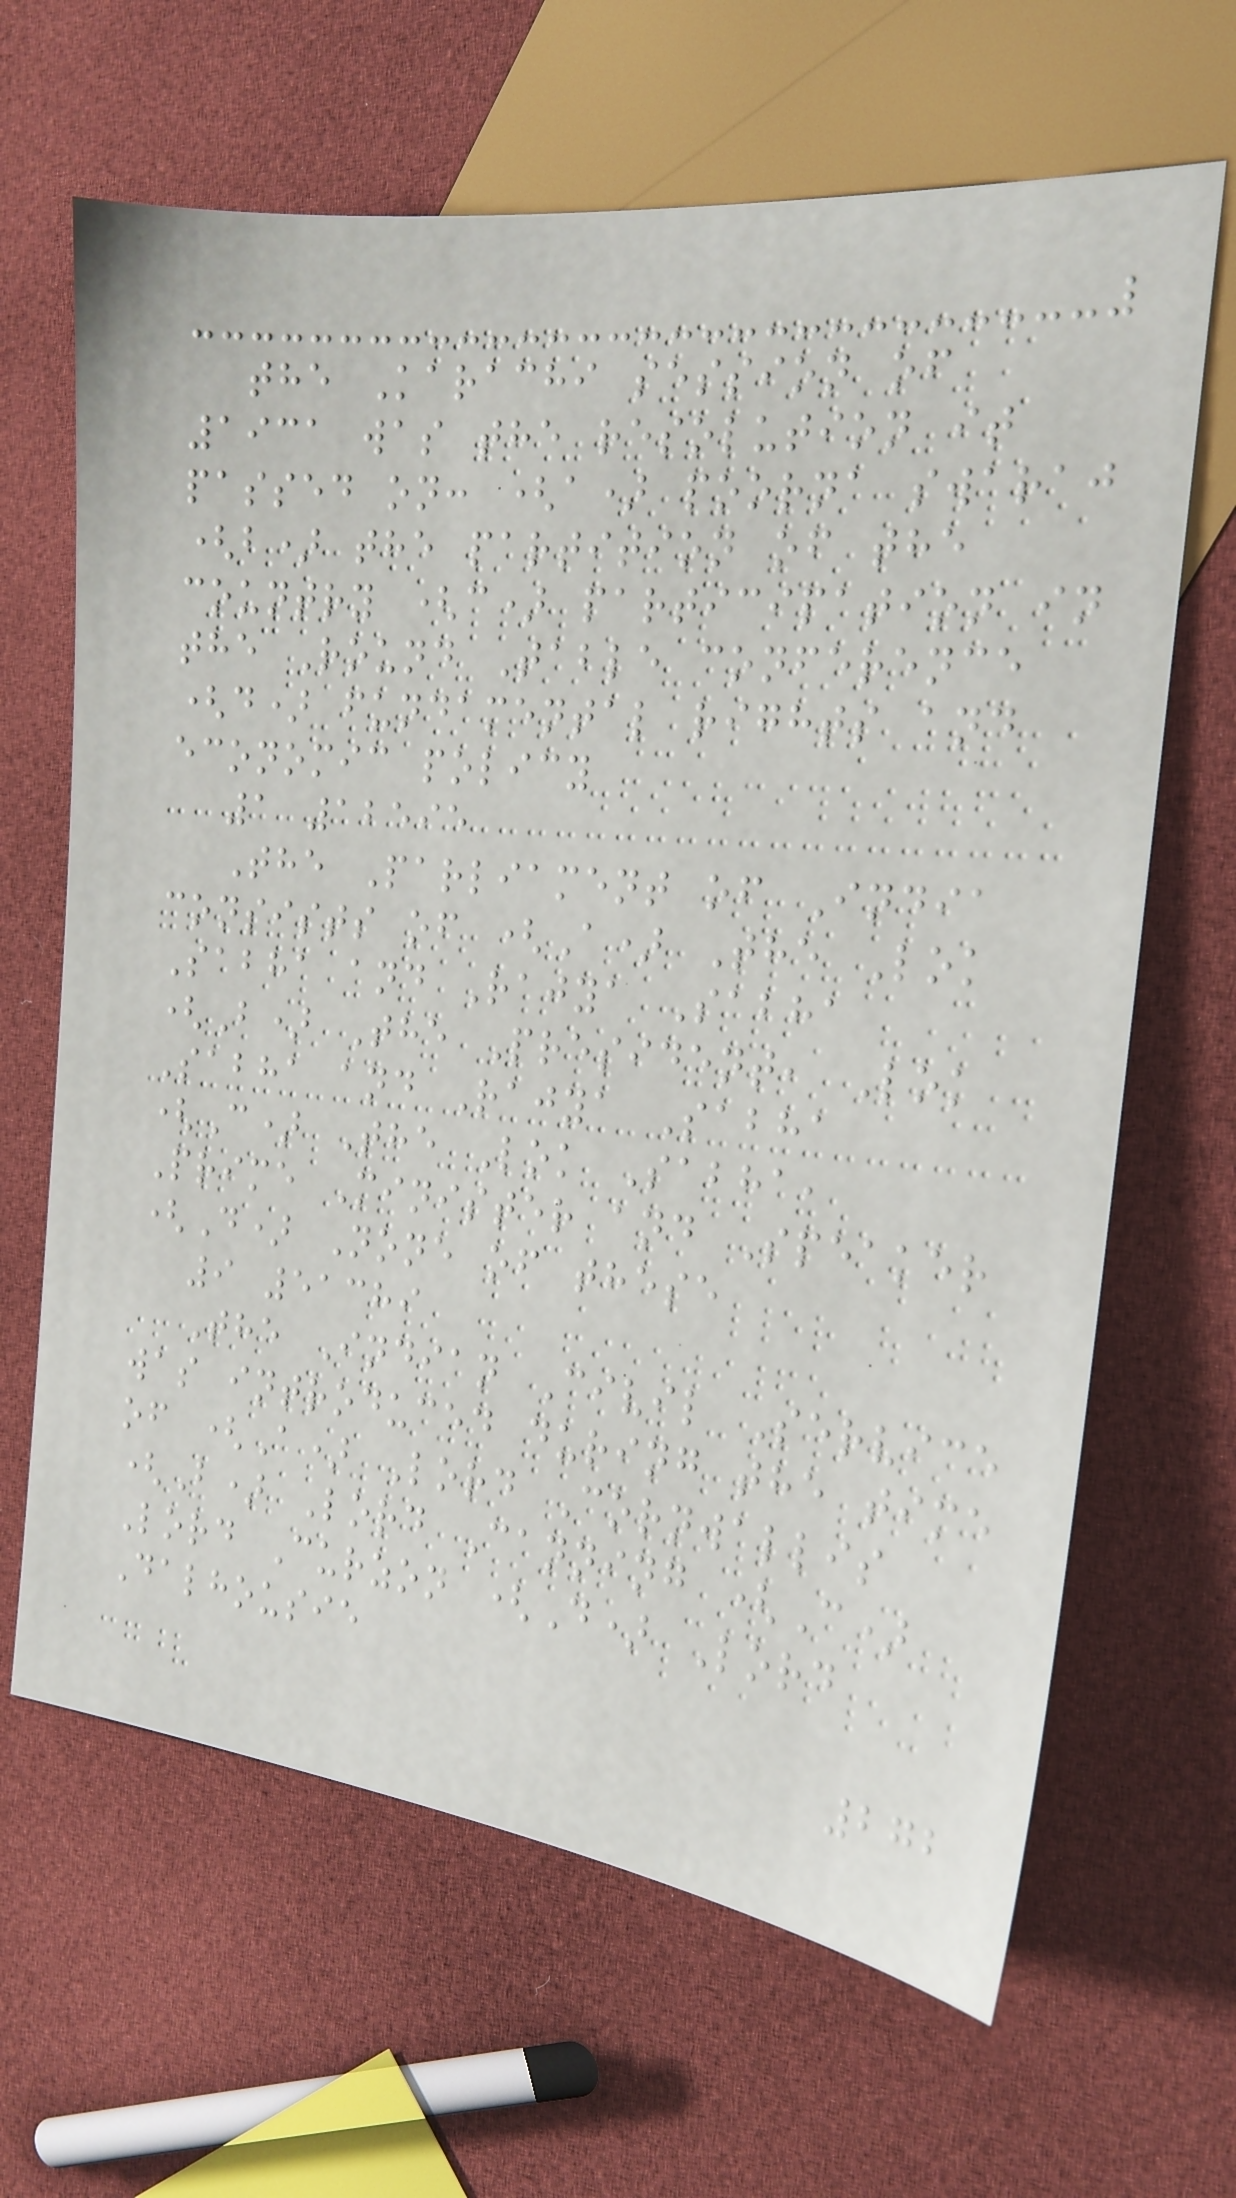the Karachi session of
1931 was the resolution it
passed on: (a) poorna swaraj
(b) the partition of the
country (c) participation in
the Round Table conference
(d) fundamental rights and
economic policy
1 12595
The Parliament of India
consists of (A) The Lok
Sabha and Rajya Sabha
(B) The President, Lok
Sabha and Rajya Sabha
(C) The Lok Sabha,
Prime Minister and Speaker
(D) None of these
9 51389
The Indian Civil Service
was introduced during the time
of (A) Lord Cornwallis
(B) Lord Canning (C)
Lord Curzon (D) Lord
Dalhousie
272
